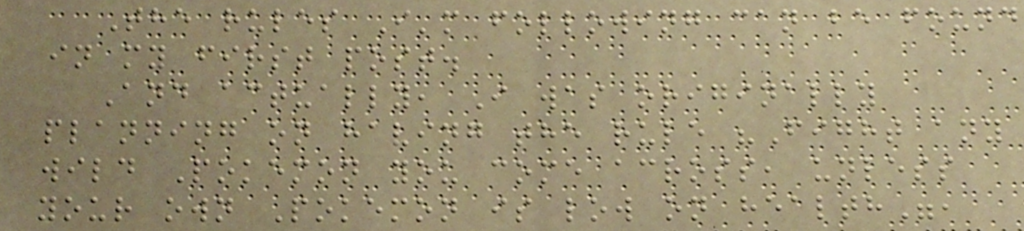The rules I'm following can be found
in my first post.
And actually, I was originally
planning on having the rule "Fight any
wild Pokemon you come across, unless
your own Pokemon is low on health",
